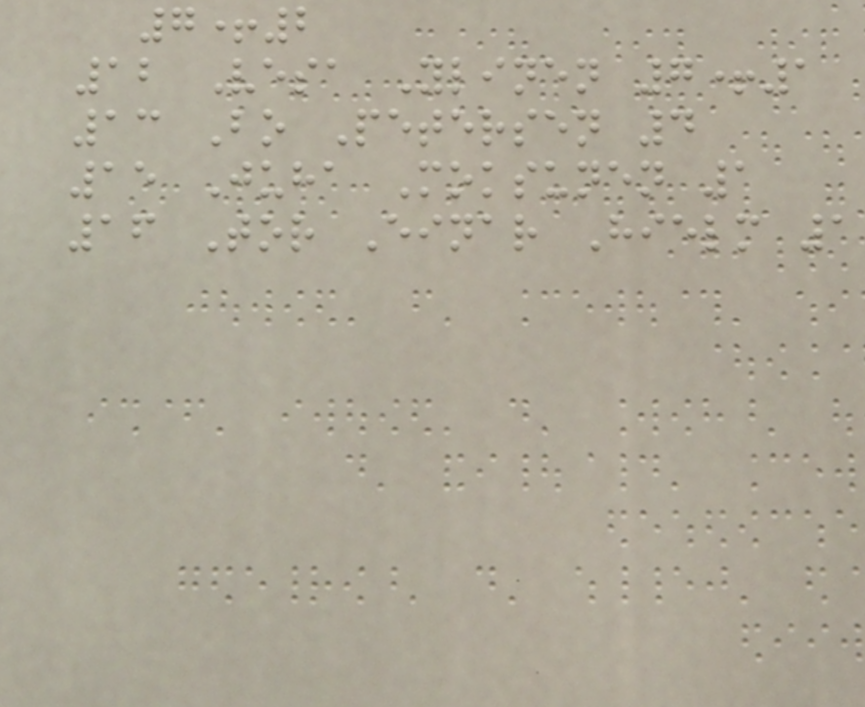7+2
12 Vesa Ylinen 7+1
13 Bo Petersen 4
15 Juha Moksunen 1
16 Tor Einar Hielm 1
